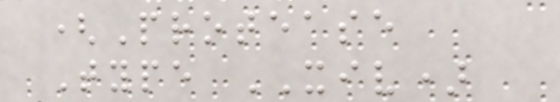(Protease
Type XIV)
